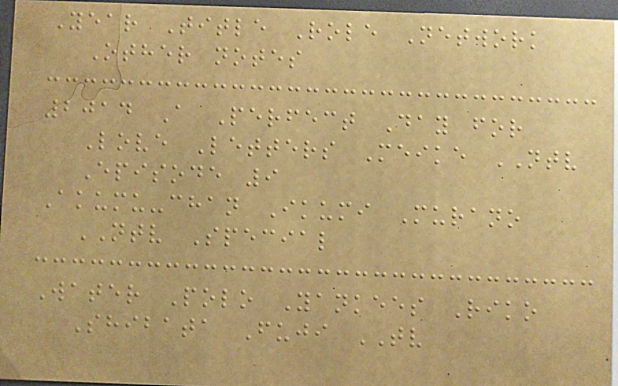Year Title Role Network
Other notes
2014 A Perfect Day for
Love Letters Meike NTV
Episode 9
Akumu-chan Ikumi Murano
NTV Special
Water Polo Yankees Riko
Shibata Fuji TV
